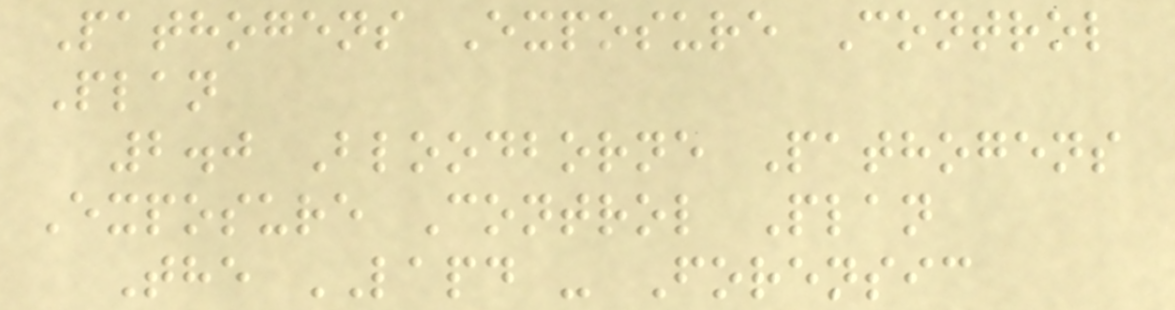Pathogens Exposure Control
Plan
2.0 Bloodborne Pathogens
Exposure Control Plan
The LAPD - Forensic
